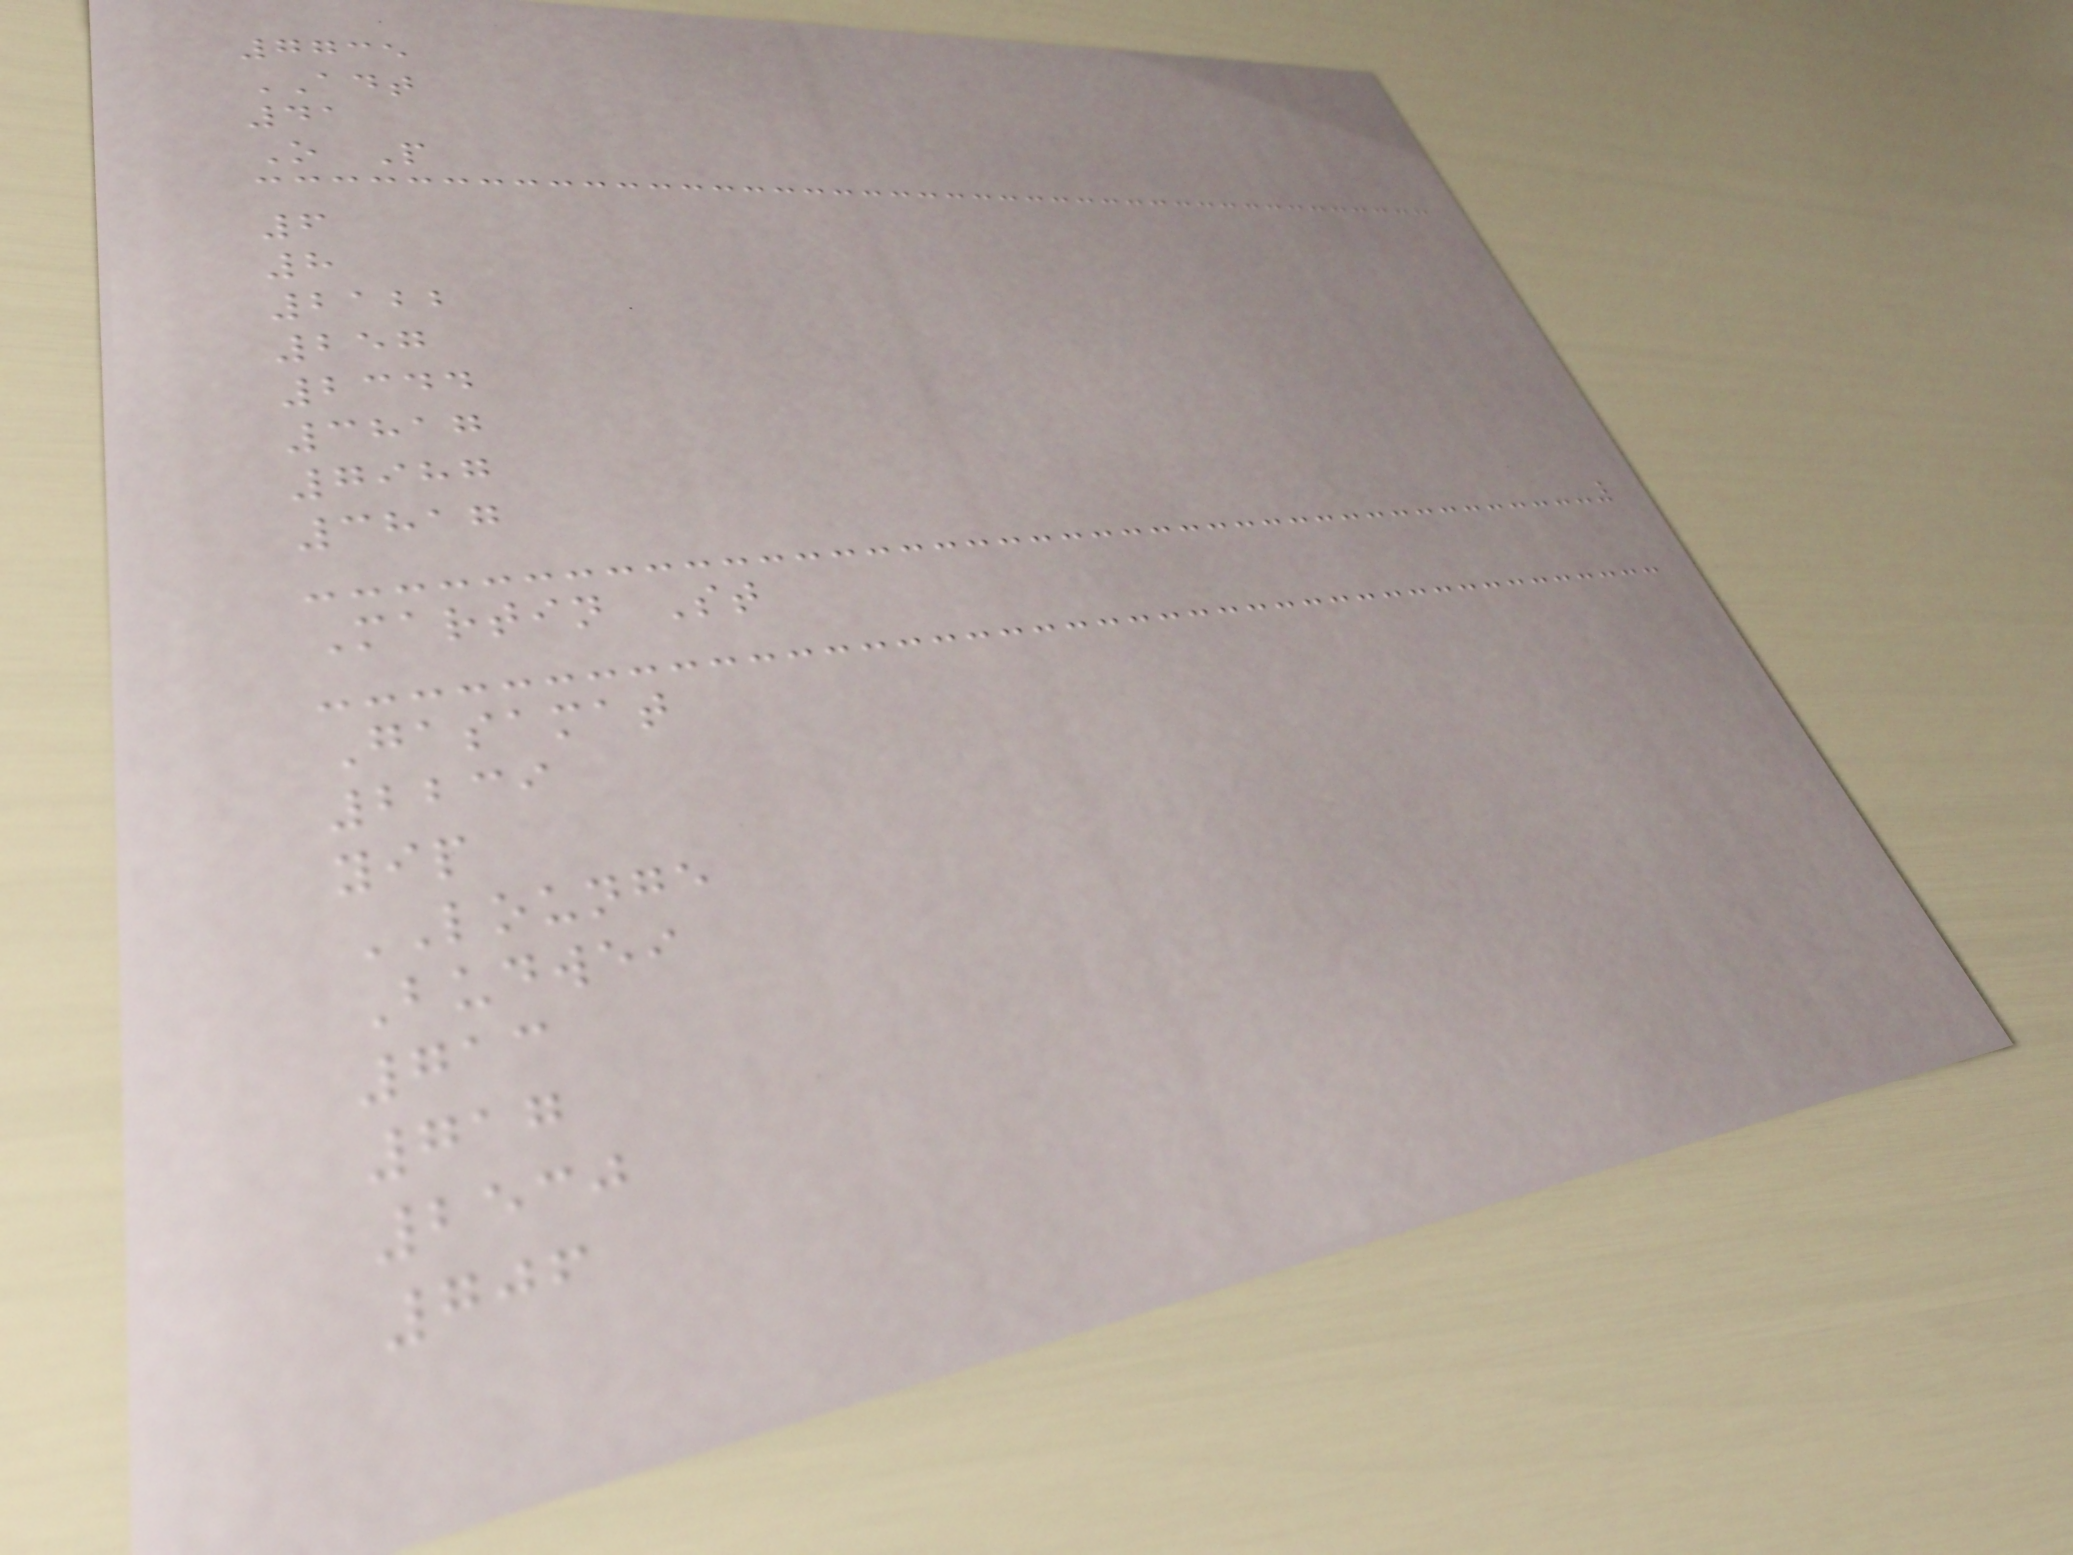7735
ADT
41
O P
6
8
2122
257
2344
3817
7987
3817
Martin St
Gasamat
2239
yip
LOUNGE
Budwei
713
717
2530
706
